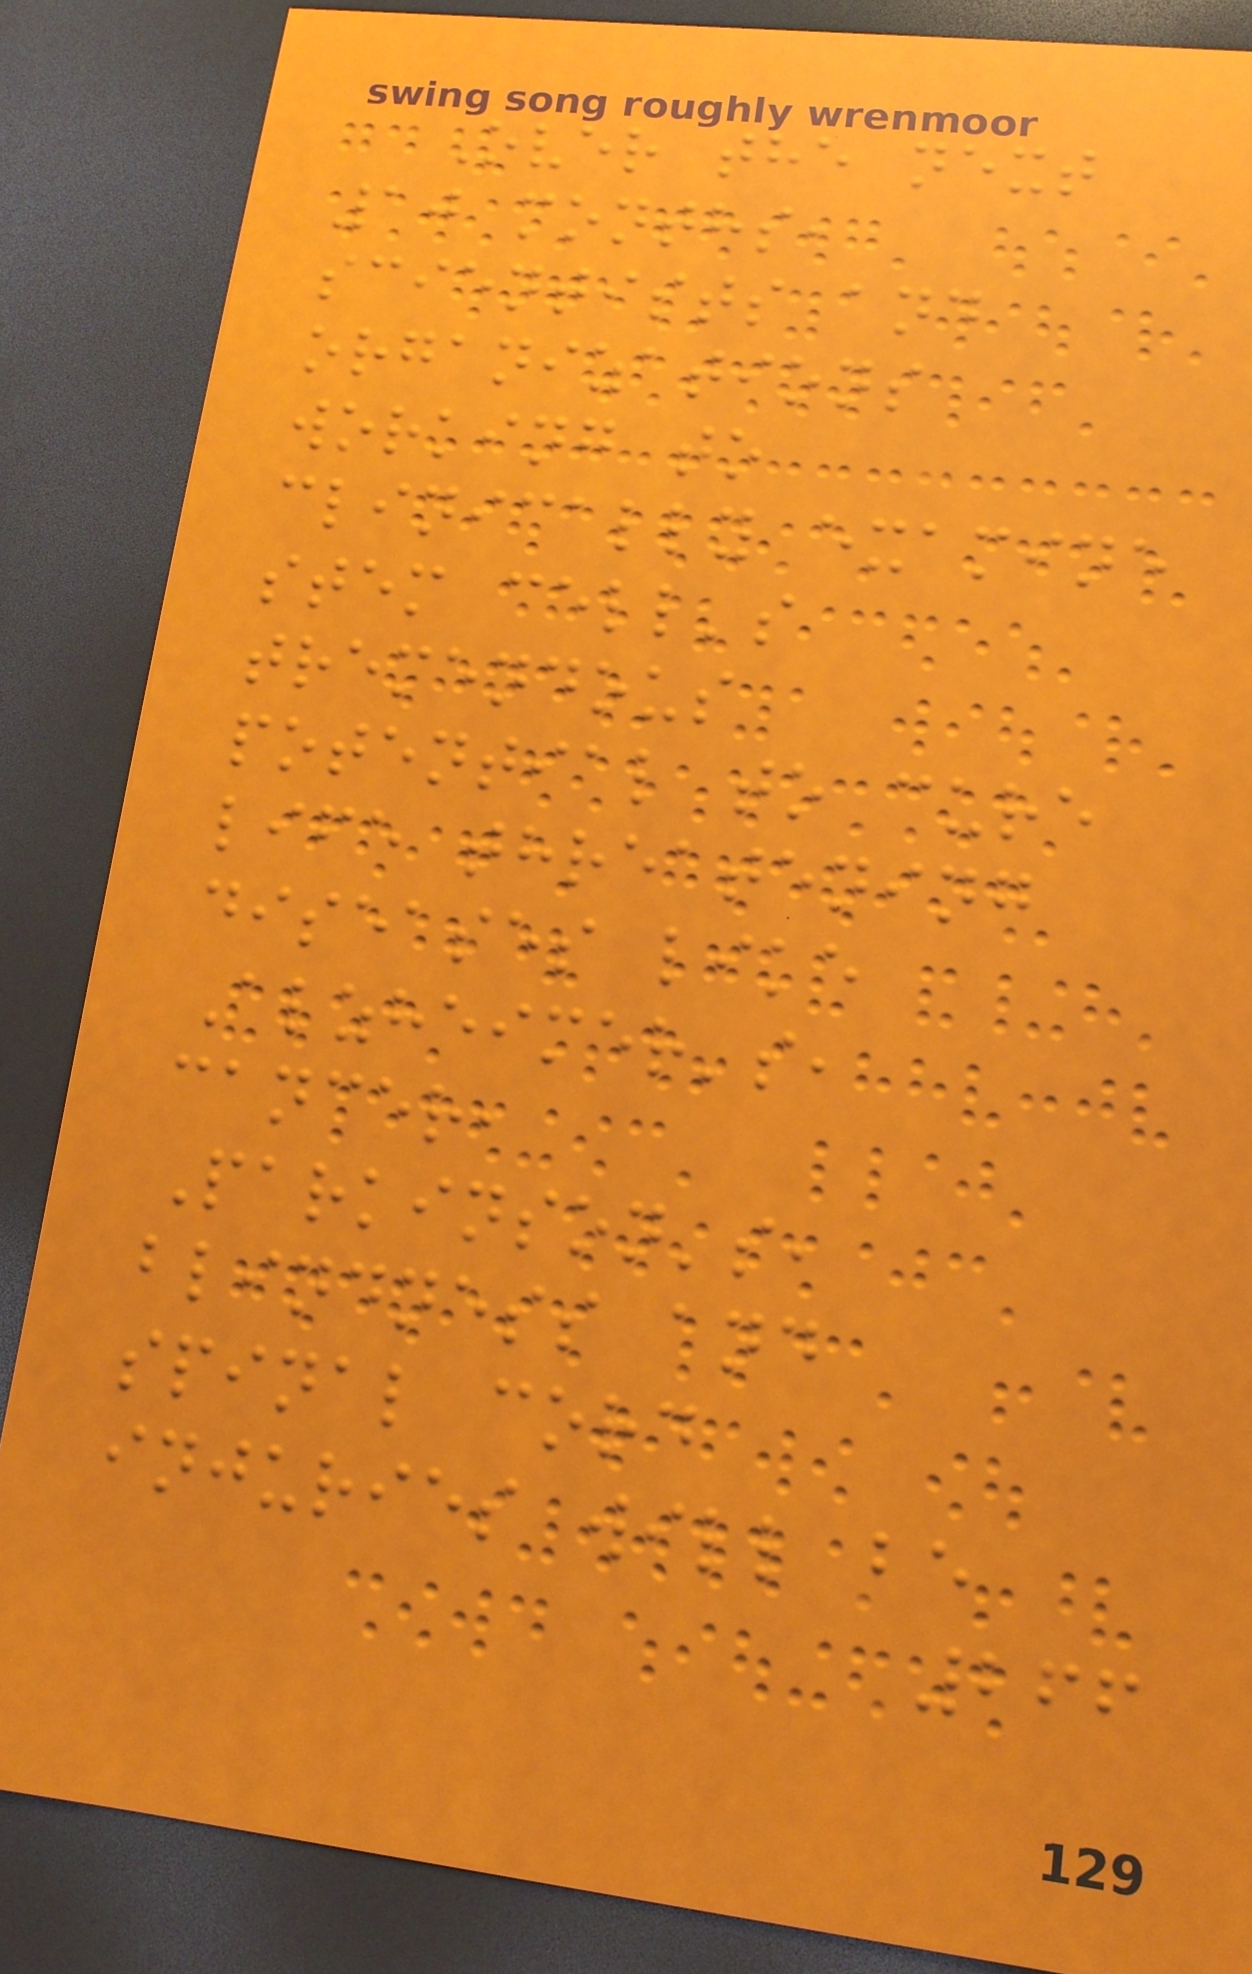Over the next
10 months,
scientists and
organizations
working to
clinically examine
stem cell's
tremendous
potential to cure
life threatening
diseases like
Alzheimer's,
cancer,
Parkinson's,
blindness and
spinal cord
injuries will be
266
